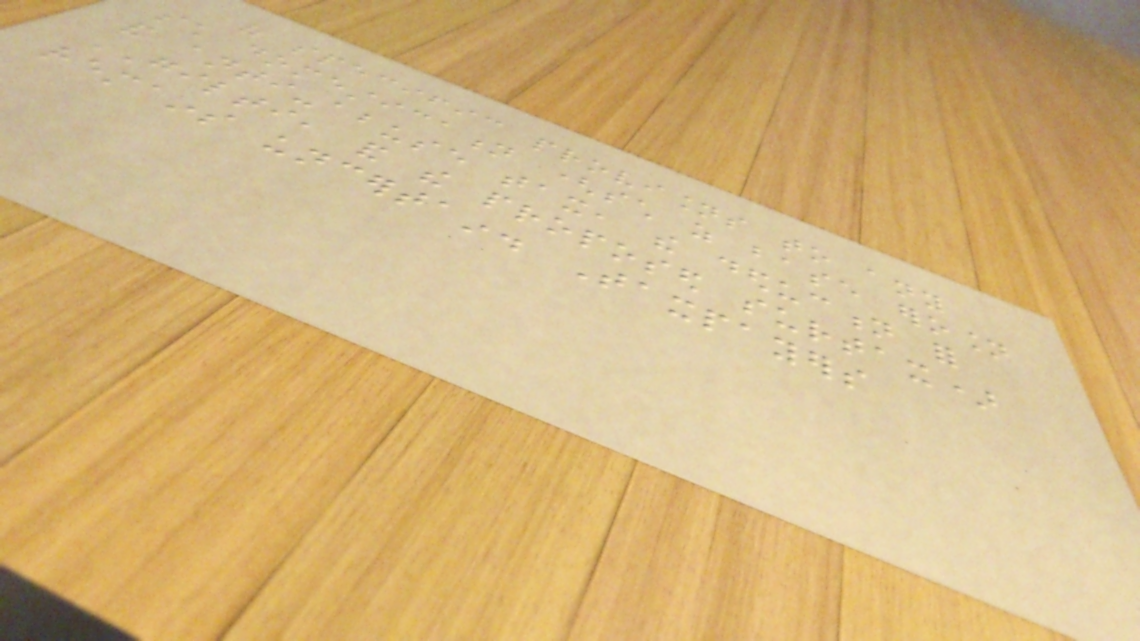of specific provisions to any
such domestication (such as base erosion
and anti-abuse tax, the deduction for
GILTI, and the proposed surtax)
remains uncertain. Taxpayers
